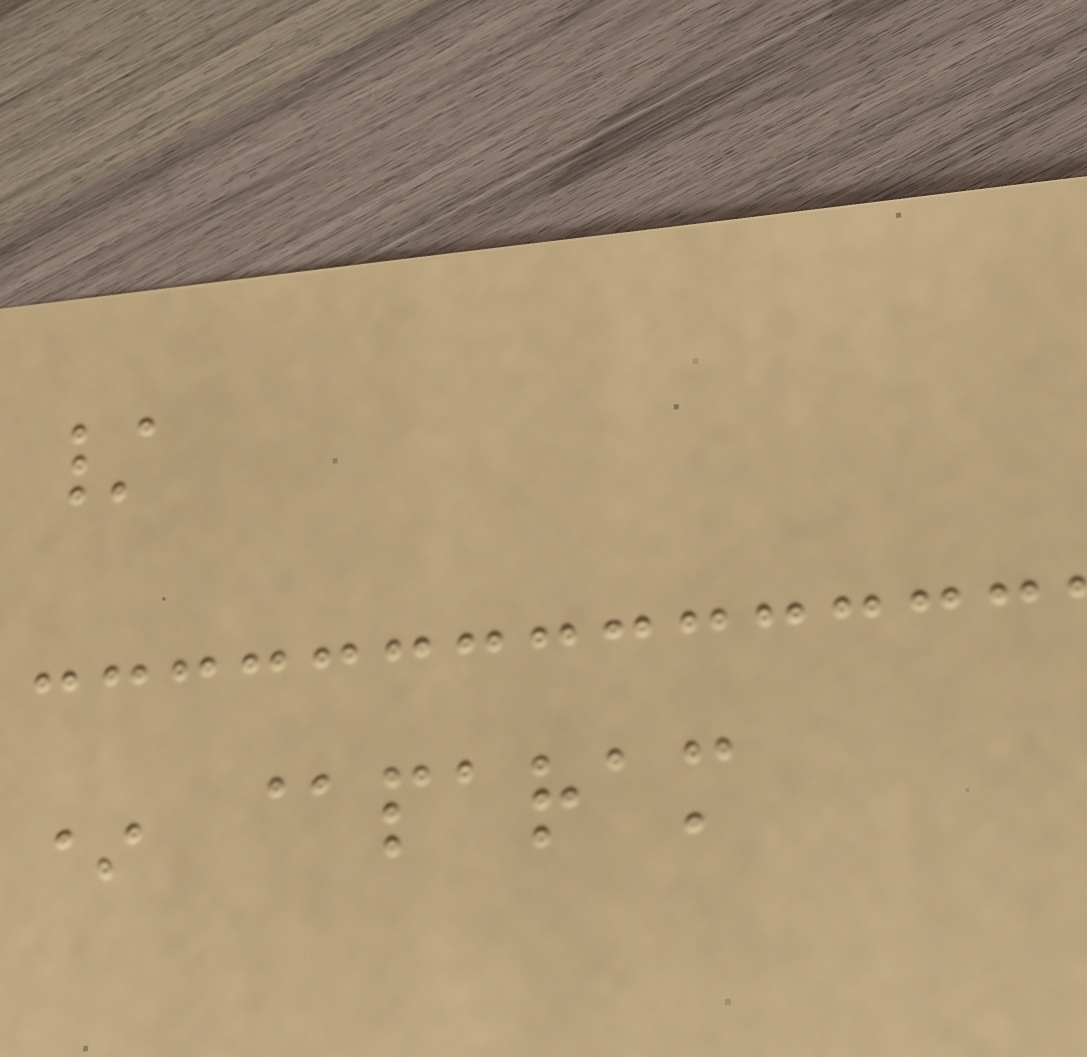/
* @param
